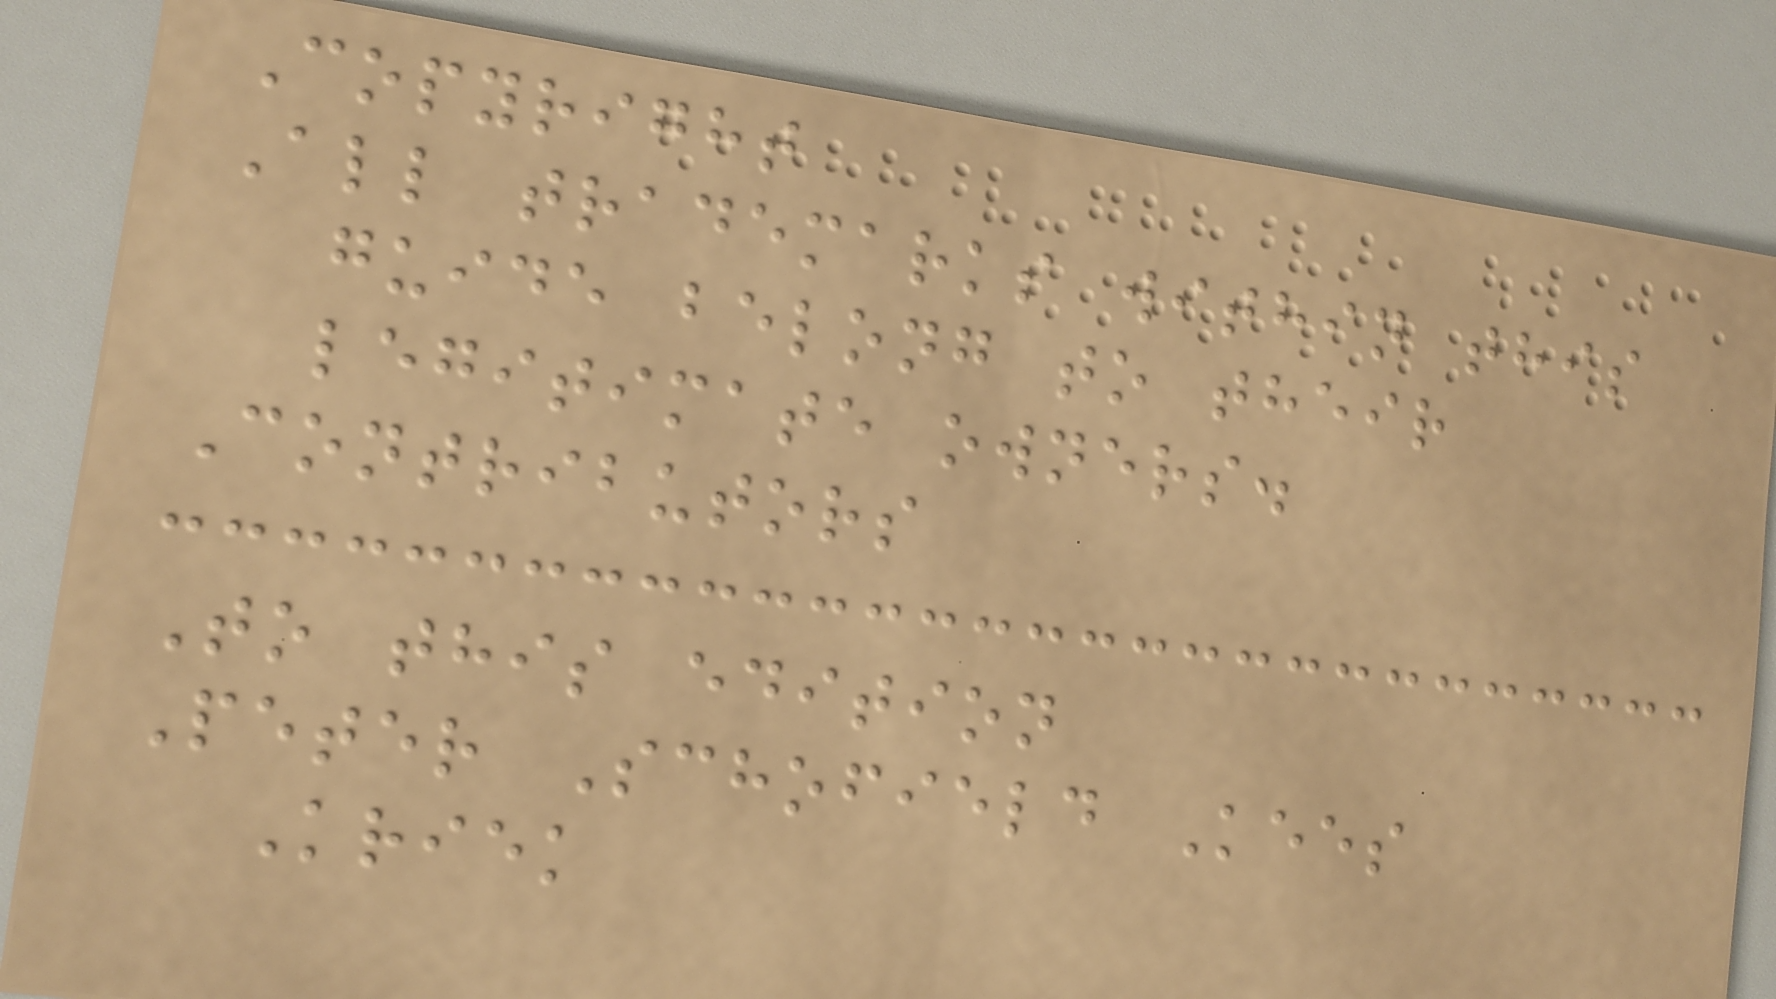Copyright
All trademarks within this
guide belong to their
legitimate owners.
Contributors
To this edition
Peter Schofield Kees
Kriek
